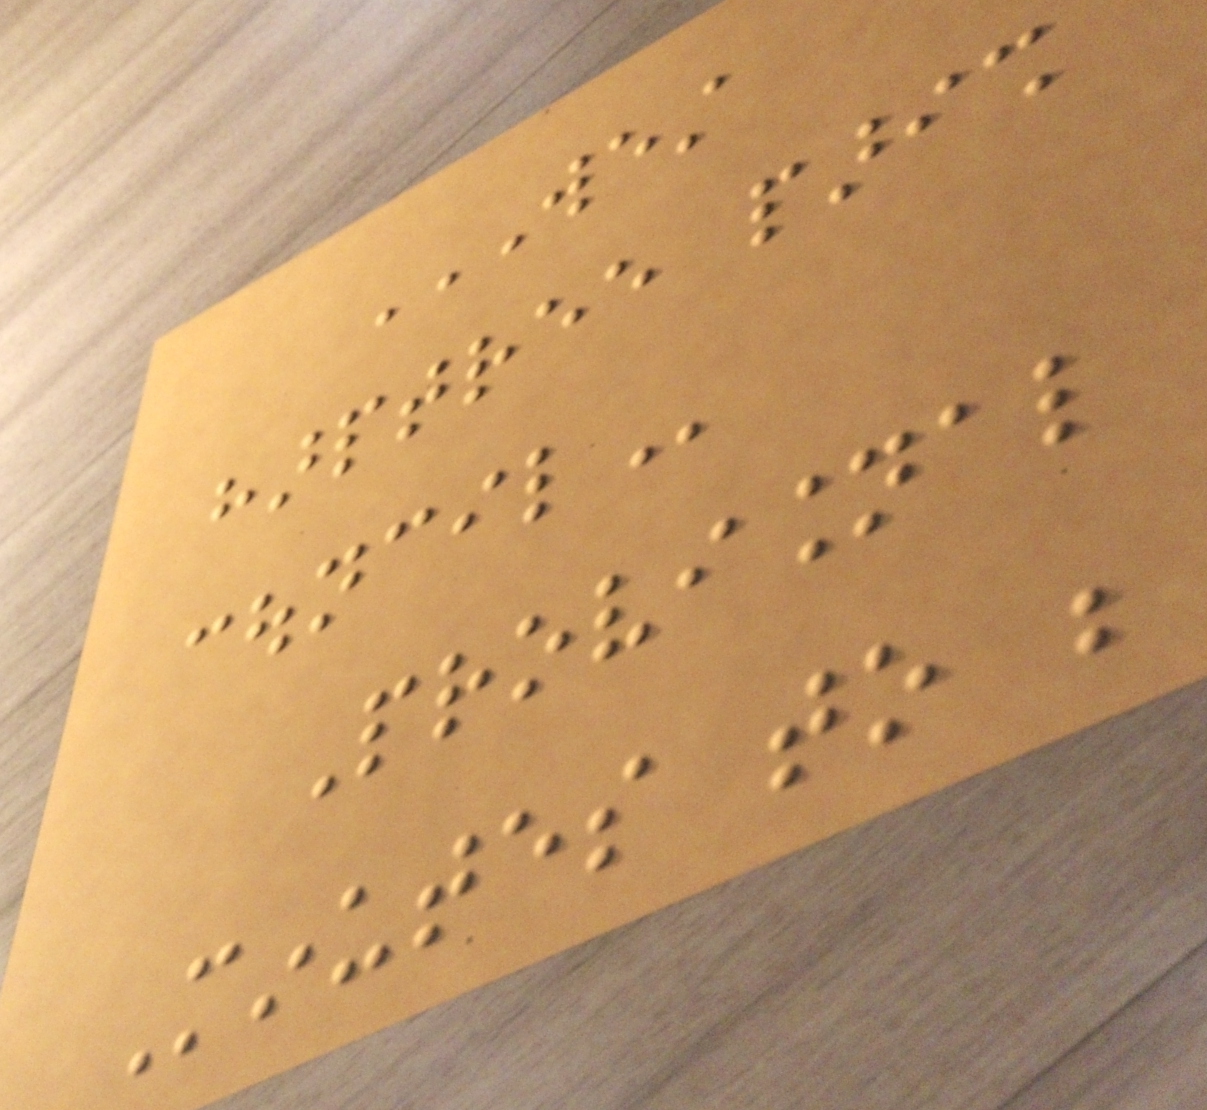WEST
HARPTREE PARISH
COUNCIL
Provisional
Minutes to be
